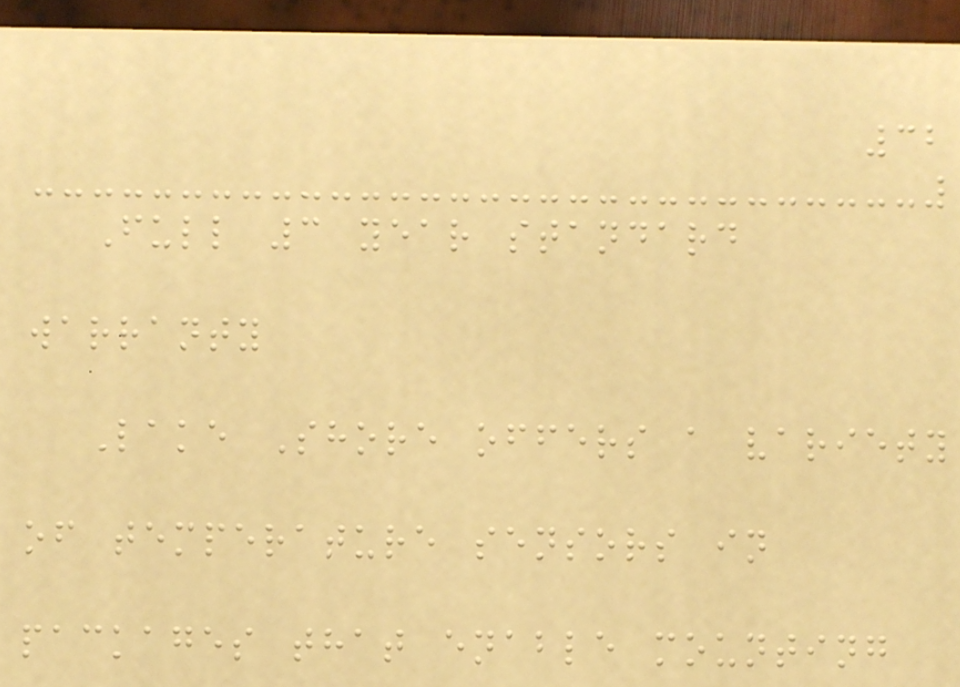32
Full 3 year standard
warranty
Lake Shore offers a variety
of temperature sensors in
packages that enable mounting
